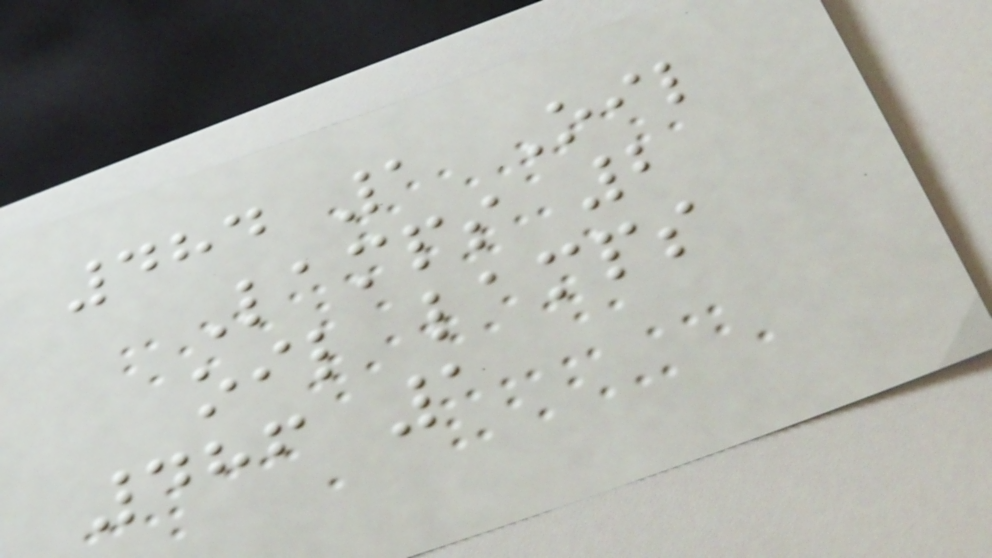484 1 Oil
Lamps 2
oil lamps
486 1
